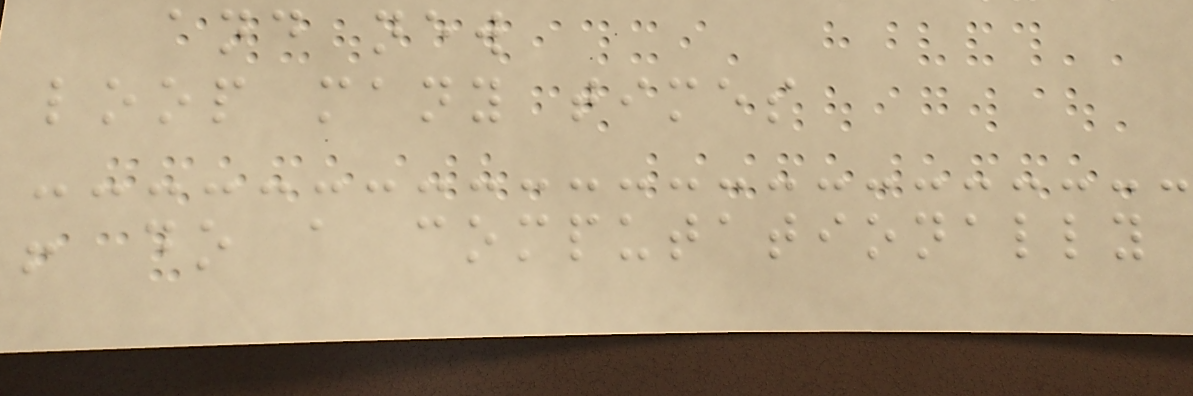and new
loop many times
! do a computationally
